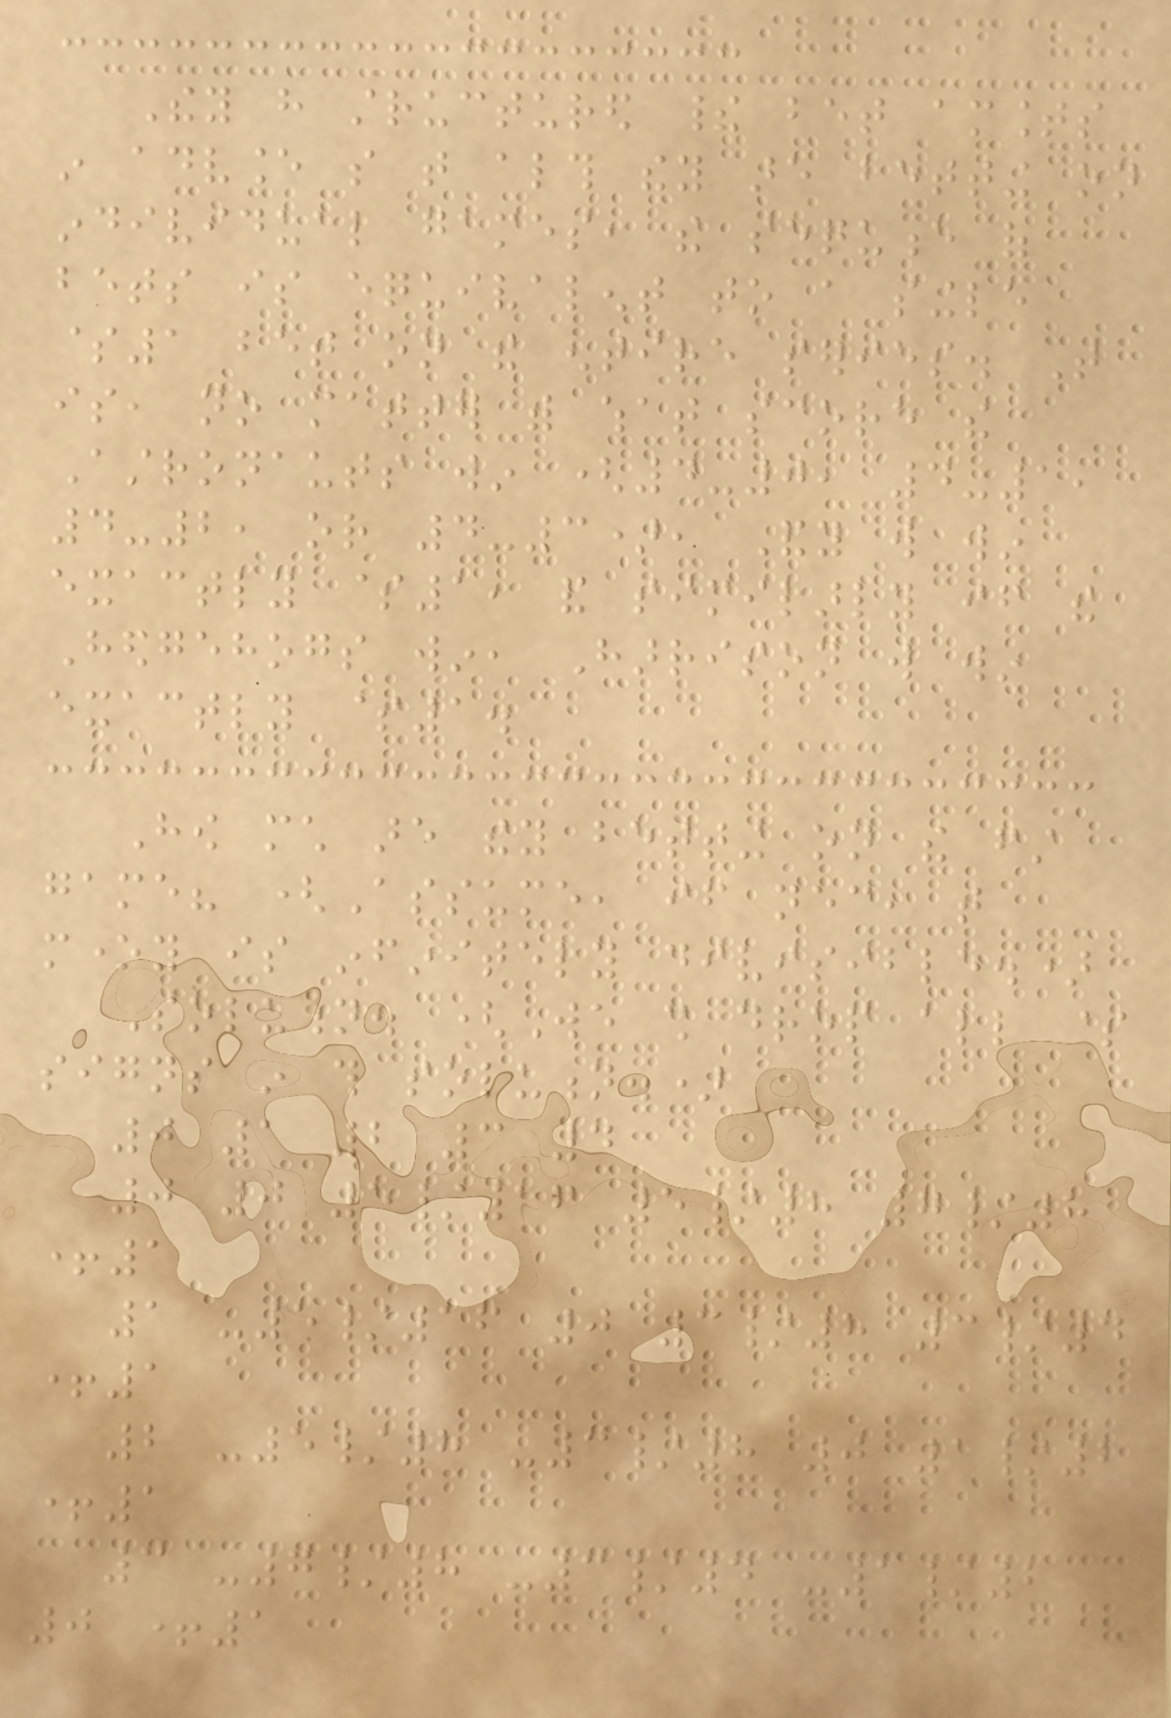They have structured their bet amounts
in advance so that although they are betting on
individual games, the sequence of
bets is equivalent to a single
$1 bet on the entire series. That
is, no matter with what score the
Astronauts win (4-0, 4-1,
4-2, or 4-3), Andy will win
exactly $1, and similarly if the
Hedgehogs win, Harrison will win
exactly $1.
How much are they betting on the first
game? (Assume, if necessary, that
money is infinitely divisible.)
Solution. (We shall drop all $
signs in this solution.)
0 1 2 3 4
0 0 5/16 5/8 7/8
+1
1 -5/16 0 3/8 3/4
+1
2 -5/8 -3/8 0 1/2
+1
3 -7/8 -3/4 -1/2
0 +1
